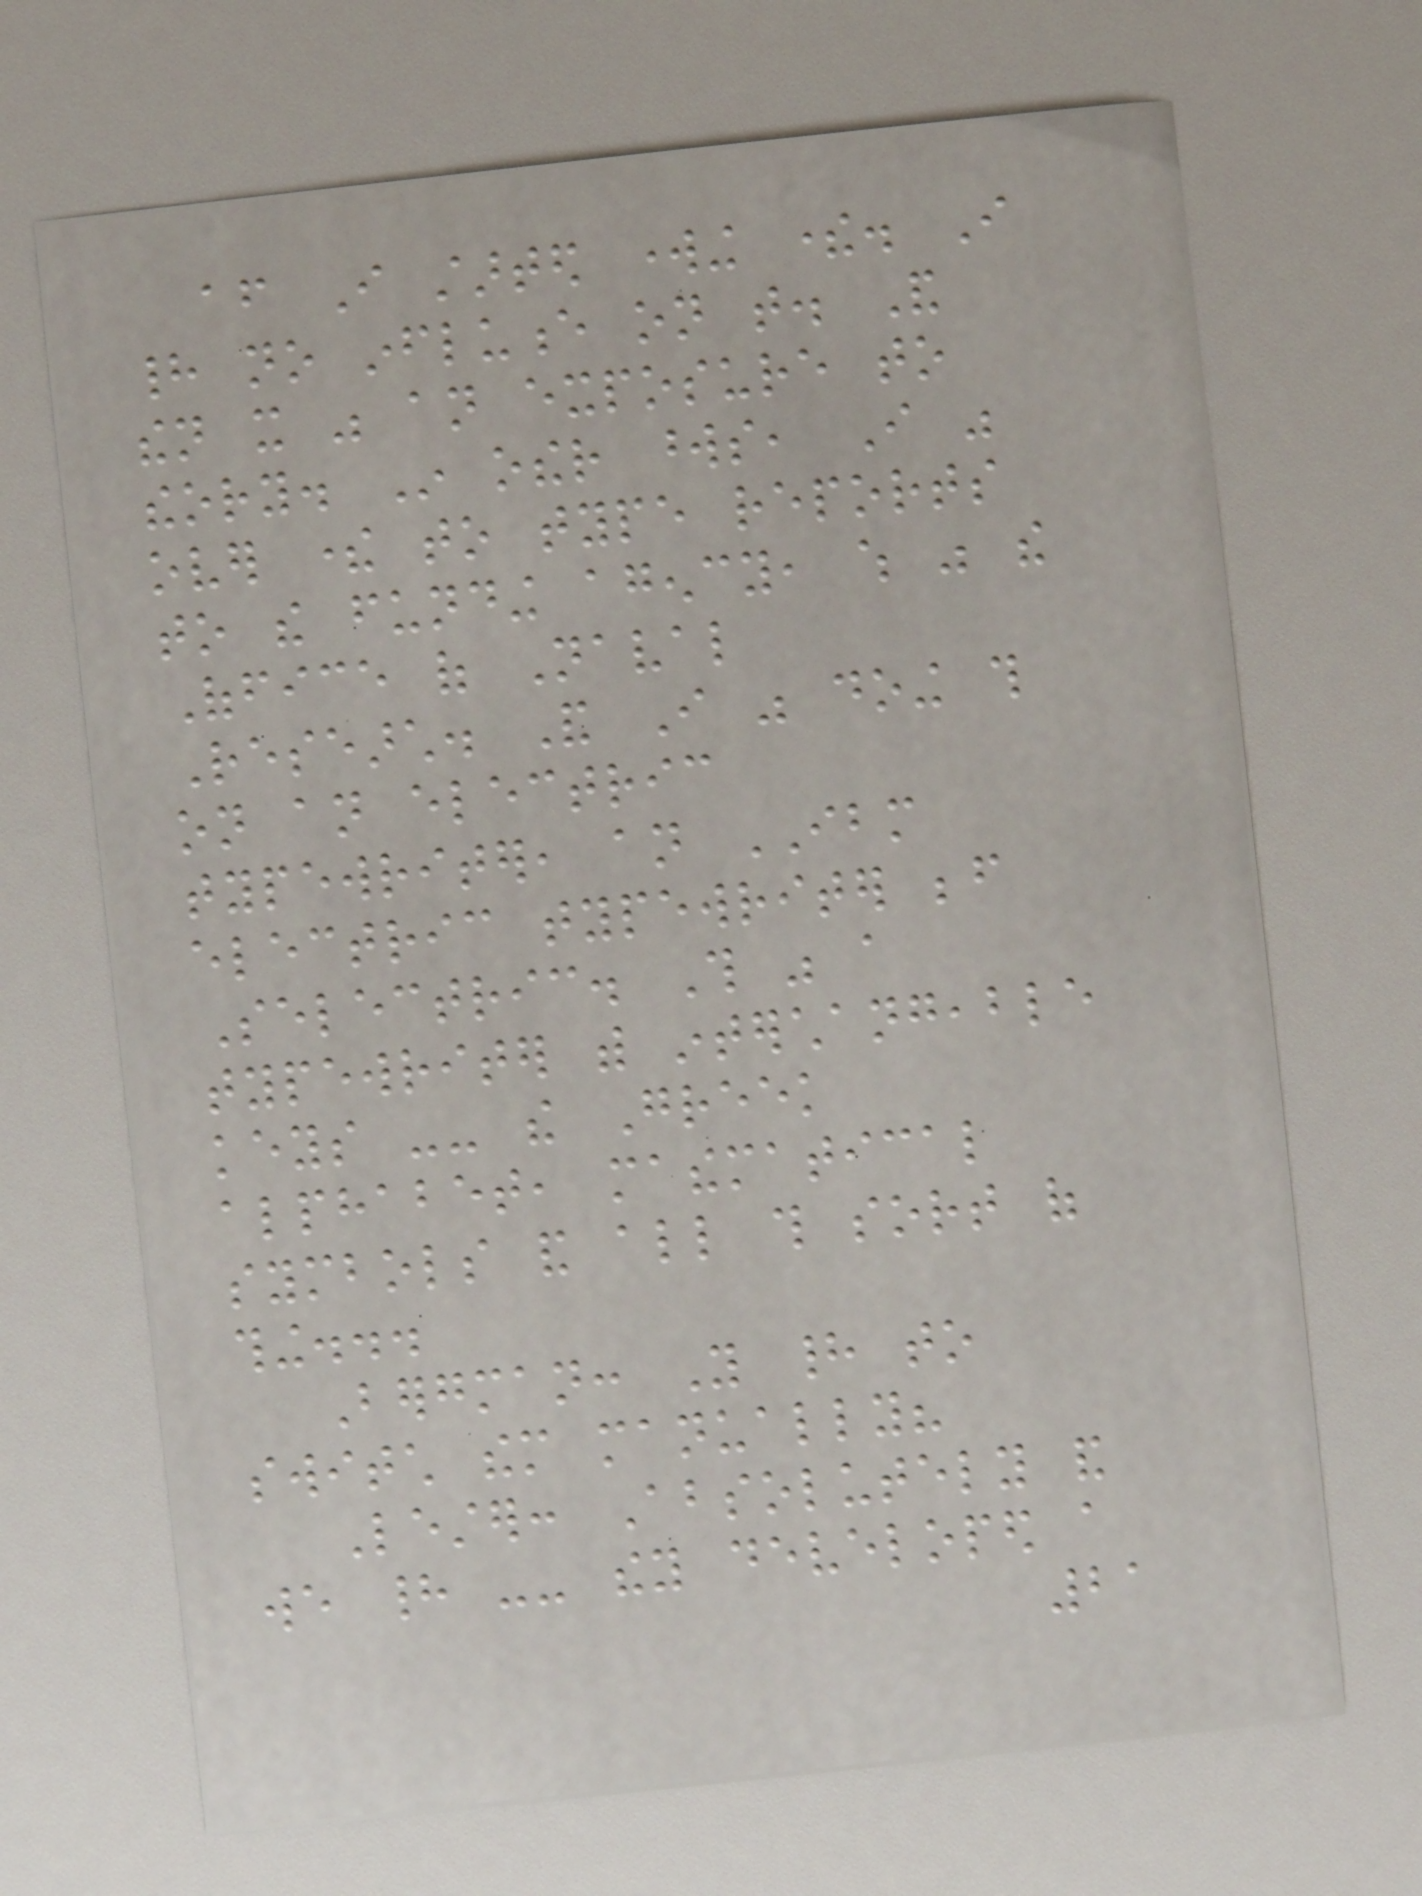after I started working there. I
had no influence on that. And
then it was an exposure to
theory. In other words, I was
over there to type reports
to the funding agency, which was the
Office of Naval
Research. And I was doing this
on an electric
typewriter, an IBM
electric typewriter before
Selectric. This was a
typewriter with interchangeable
keys -- the Greek
alphabet, mathematical
symbols and all this sort of
thing...
Bergman: You had to
switch them manually?
Lester: Absolutely and
we had -- they developed a
21
